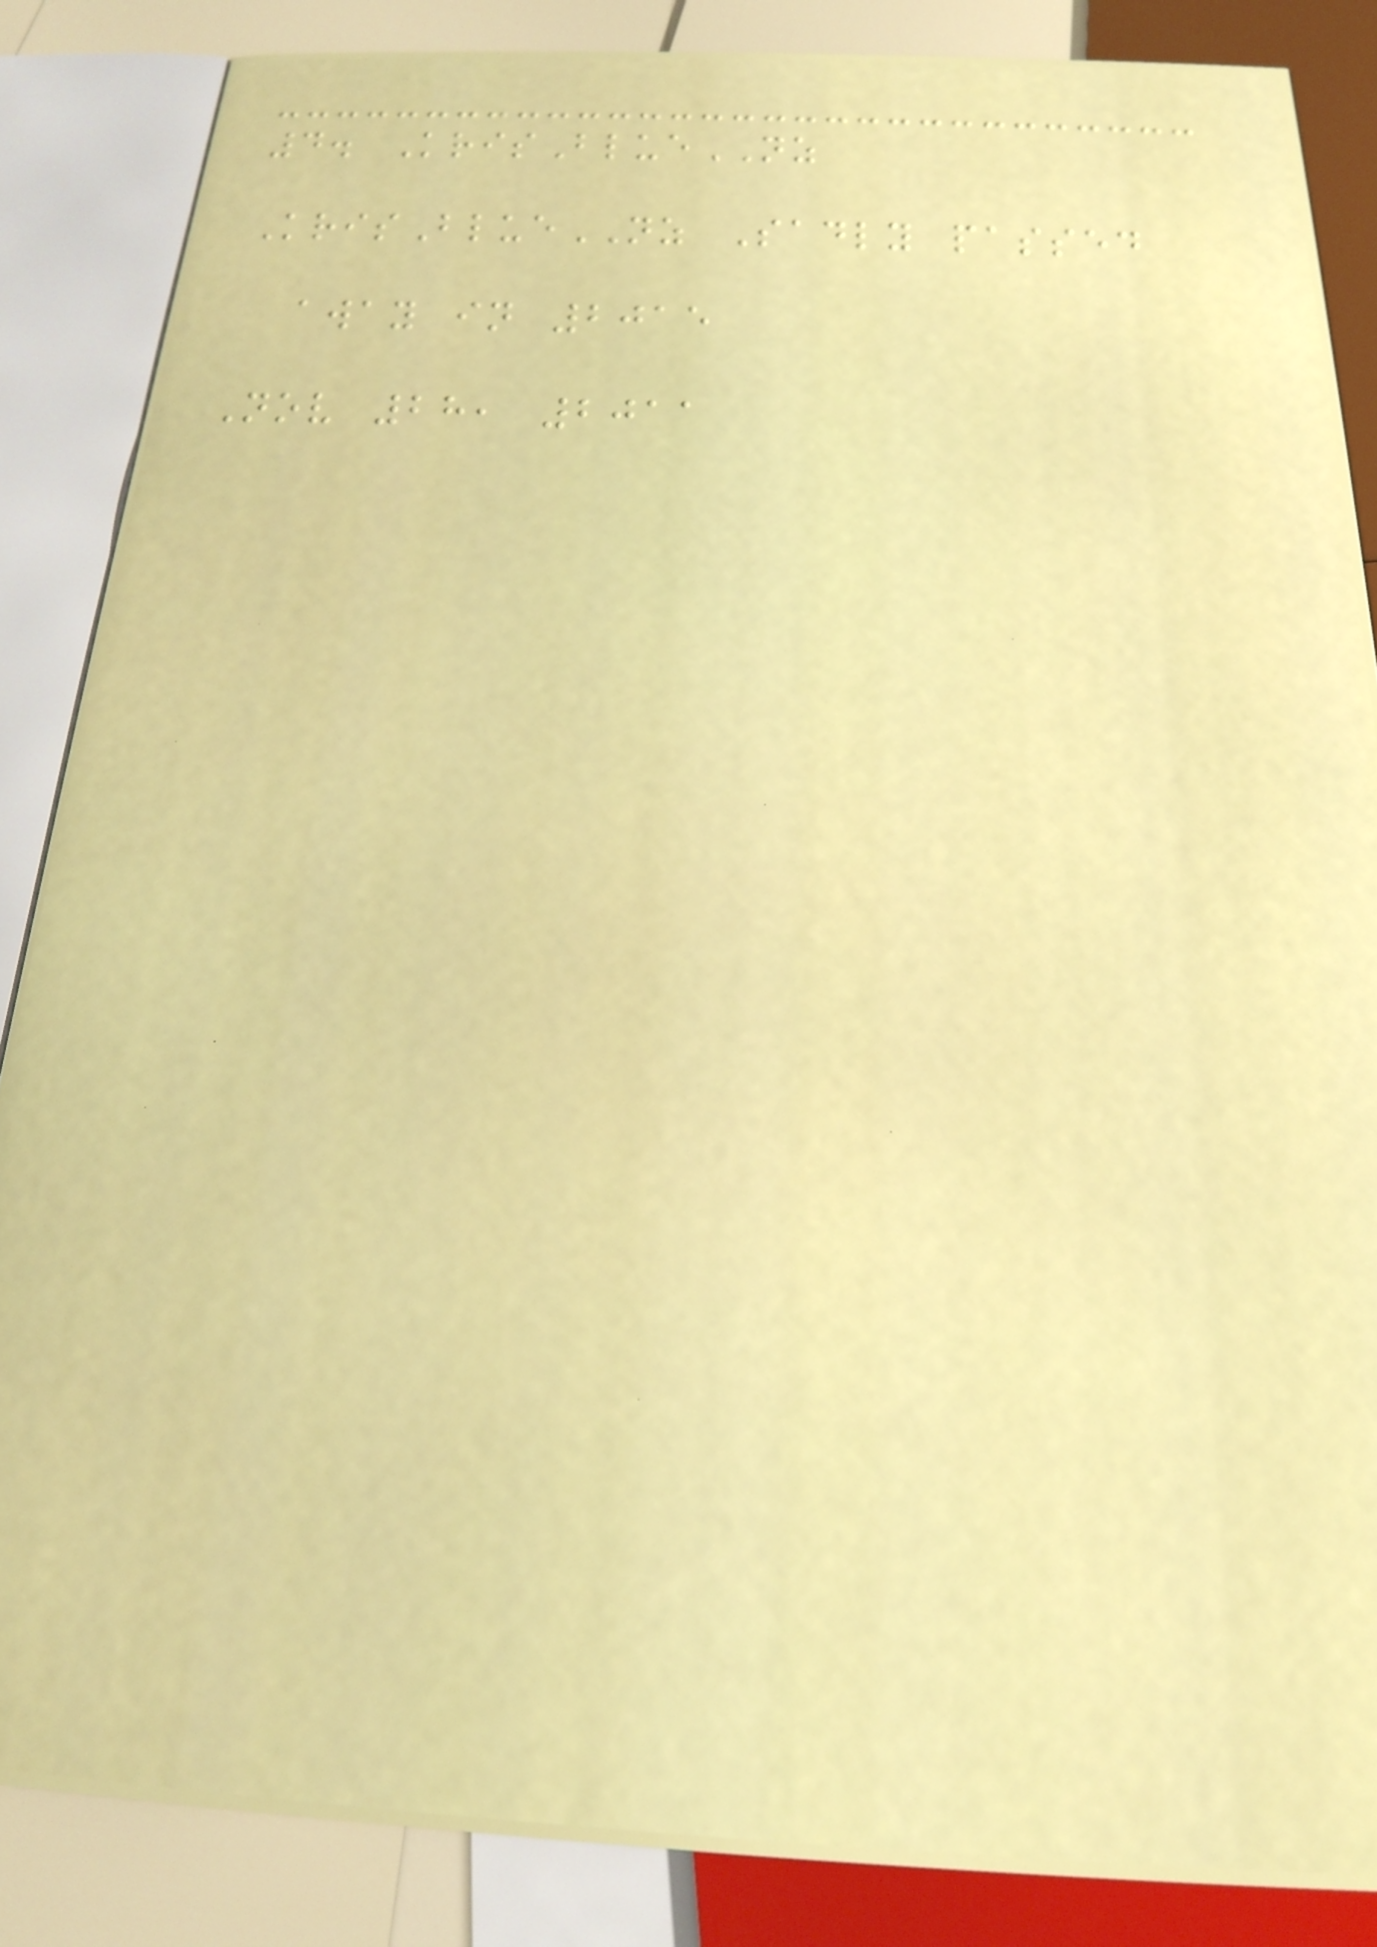4. KrisBlueNZ
KrisBlueNZ Sadly passed
away in 2015
Nov 28, 2011
